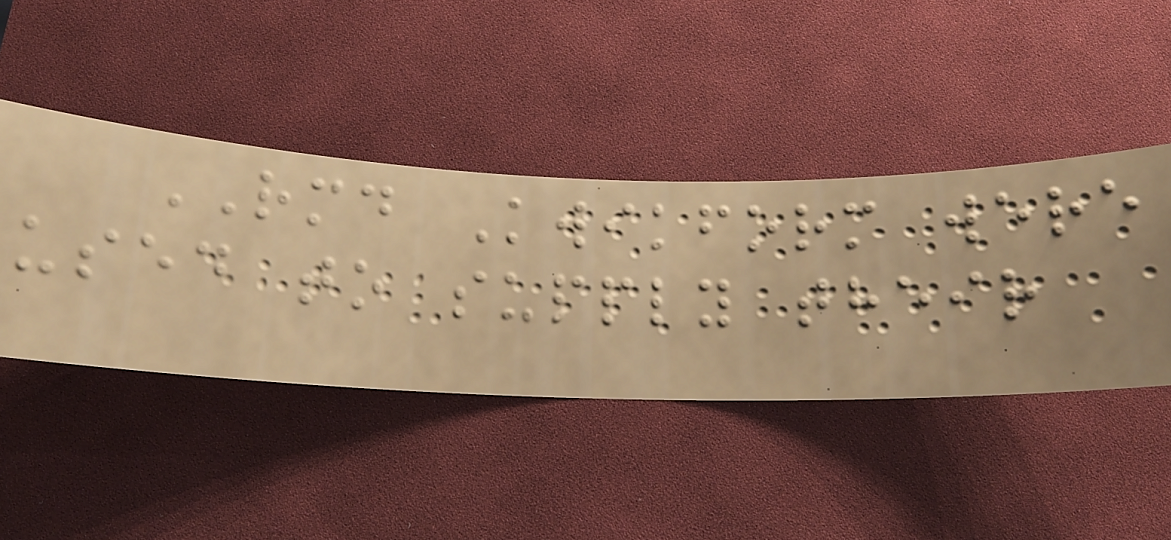RMD Kwikform were
used to supply their
